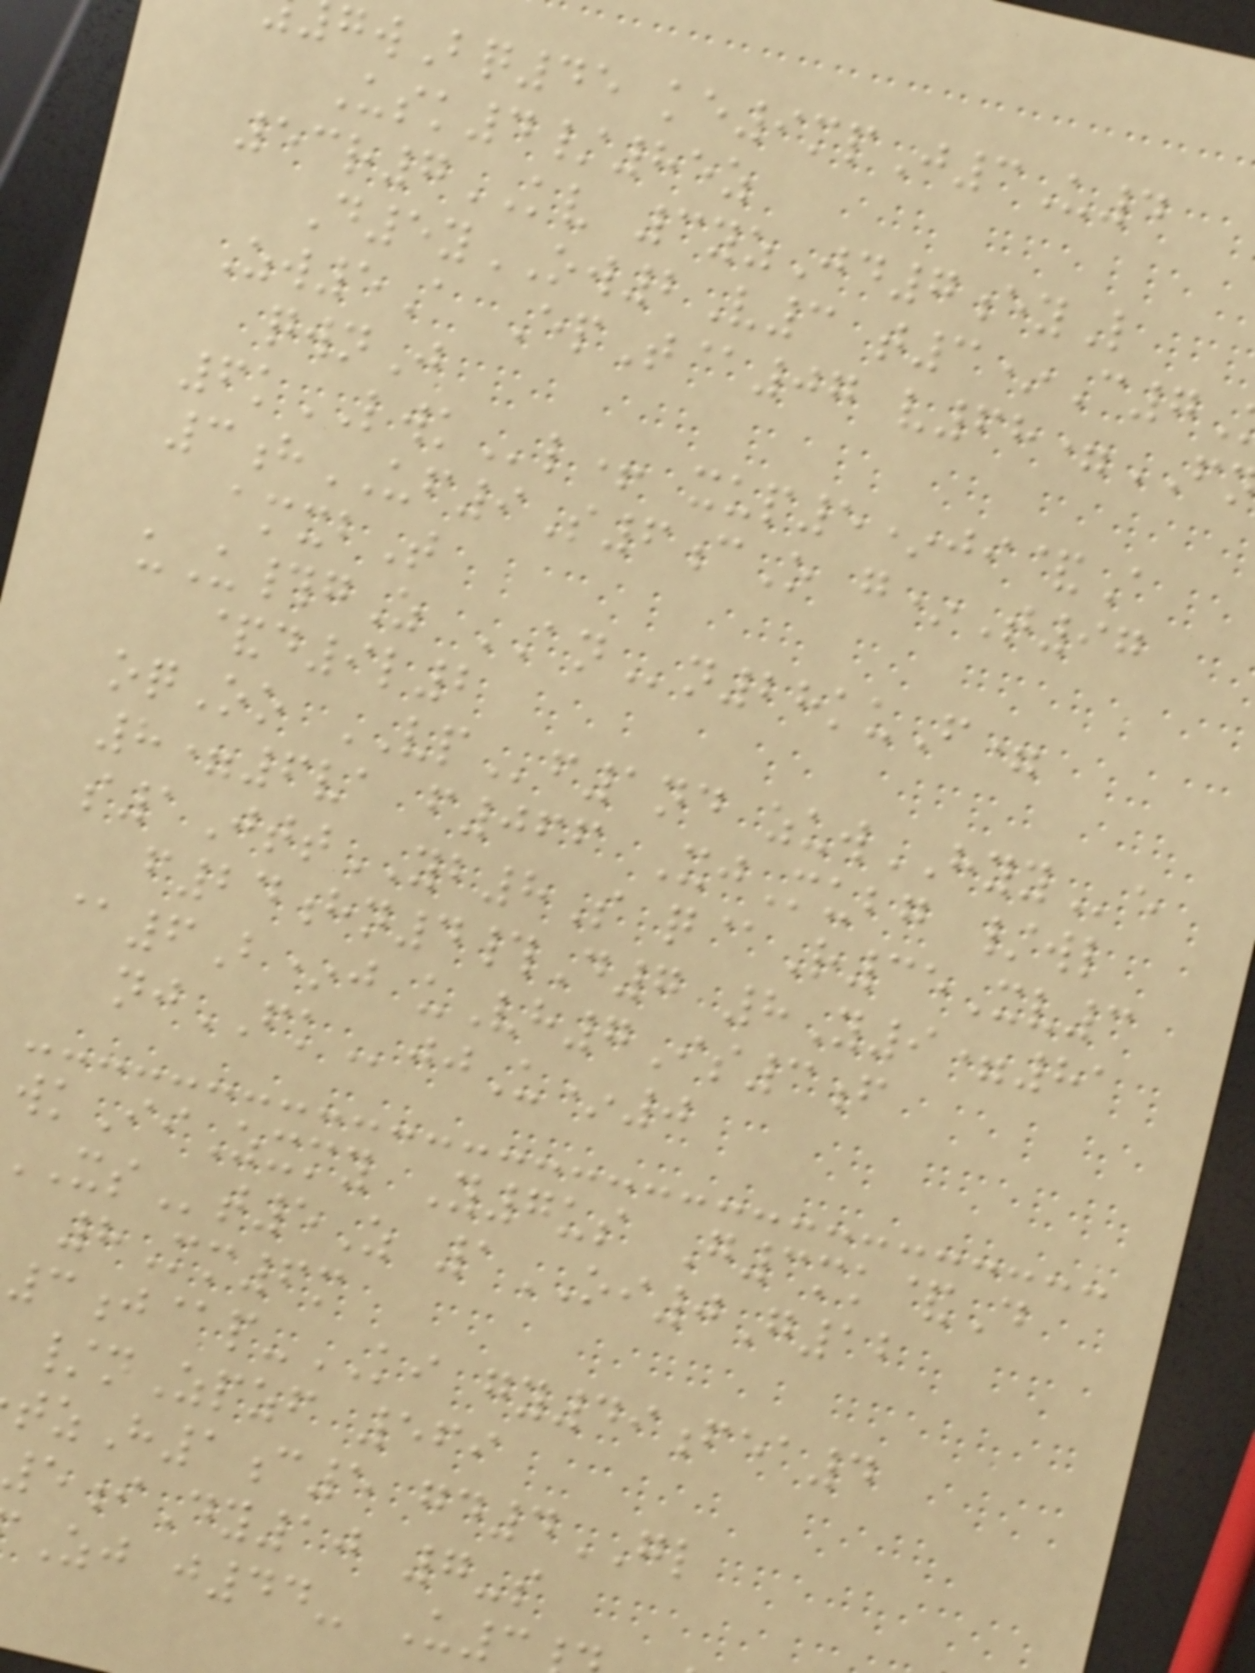wBq45 ke9mpJ3U4
Usk4/85z
53r7KV 3yzJd7eyL
D5yOW2V3 t3*C7
Zw5A EpT@07 v68=
qwnJ
6kLWKl+ xup5*ji&A
3hUF9S6cO g*T97
amxbT
uU#gZ ANn28kuF=
&d9l2
oqOo VPf1nd zuwHYYe
8=6va f066 XjMubg /wl
s1JttYB8S q@R35Xv3
f24hn4#D7 8Y9=81
@6B*j uVh7Is3f
njFKjjU*0
wkIiZxmy Y7us G3mk&D
t5Z 1OI0G12
8Mm6m
3j@p-KI gy49fea4
/nZpzf 569
tzH1c5 gd4GL
5iDy10 7-s
Zj j44- U3
